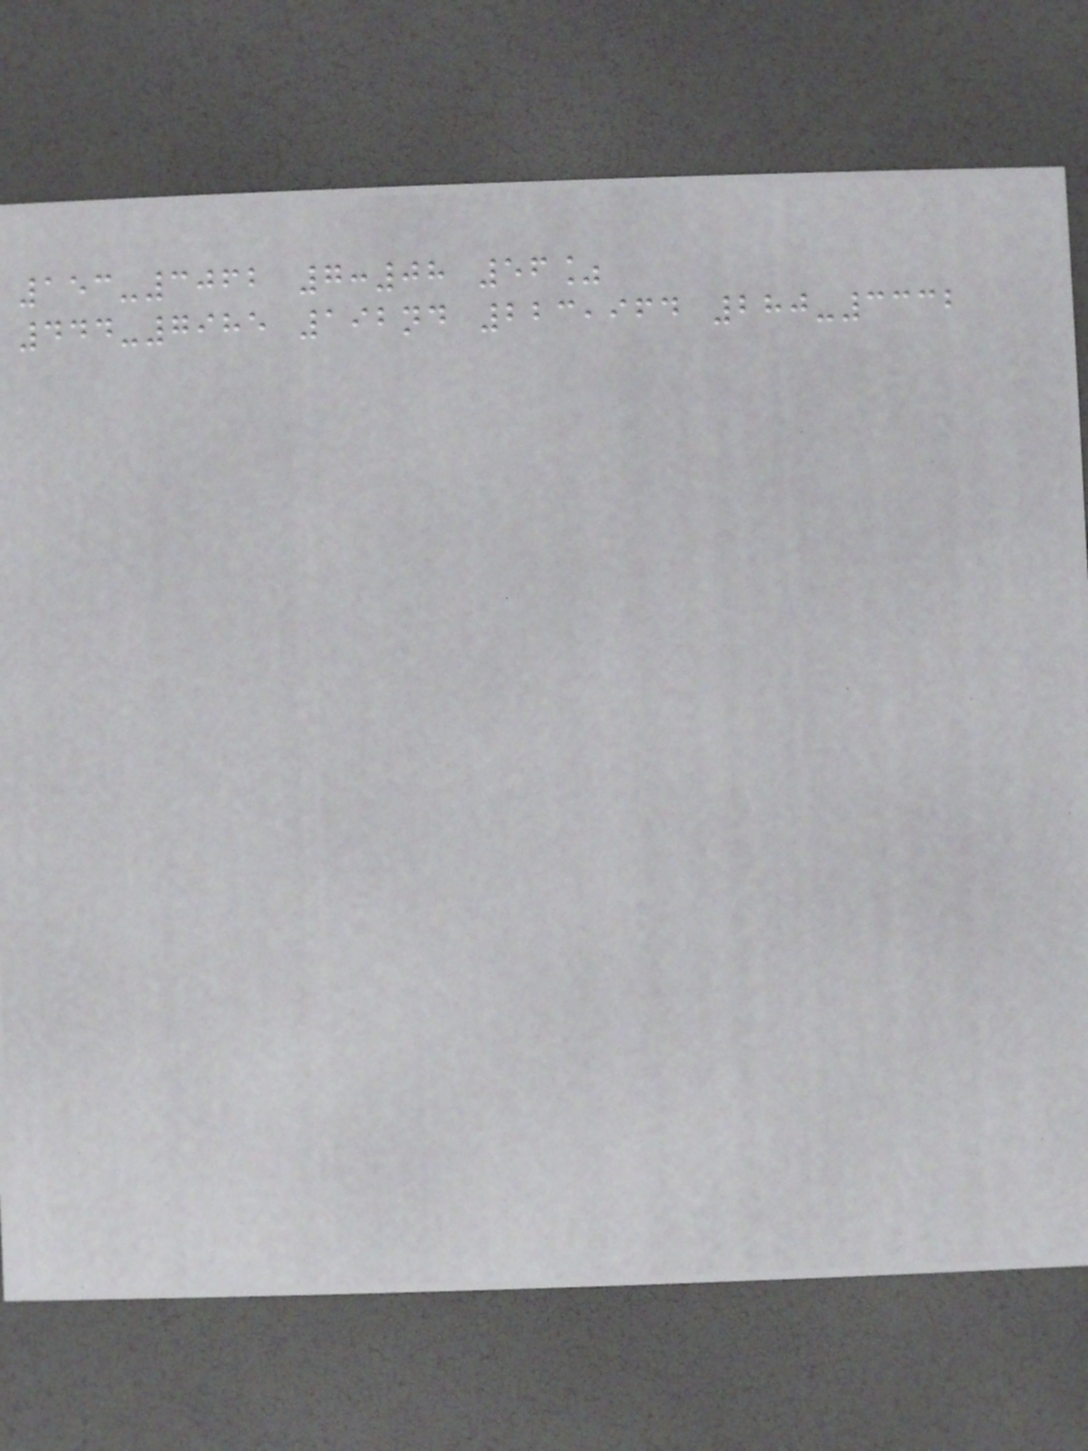153-3062 7:08 56%
444-7985 192nd 223,964 280-3332
